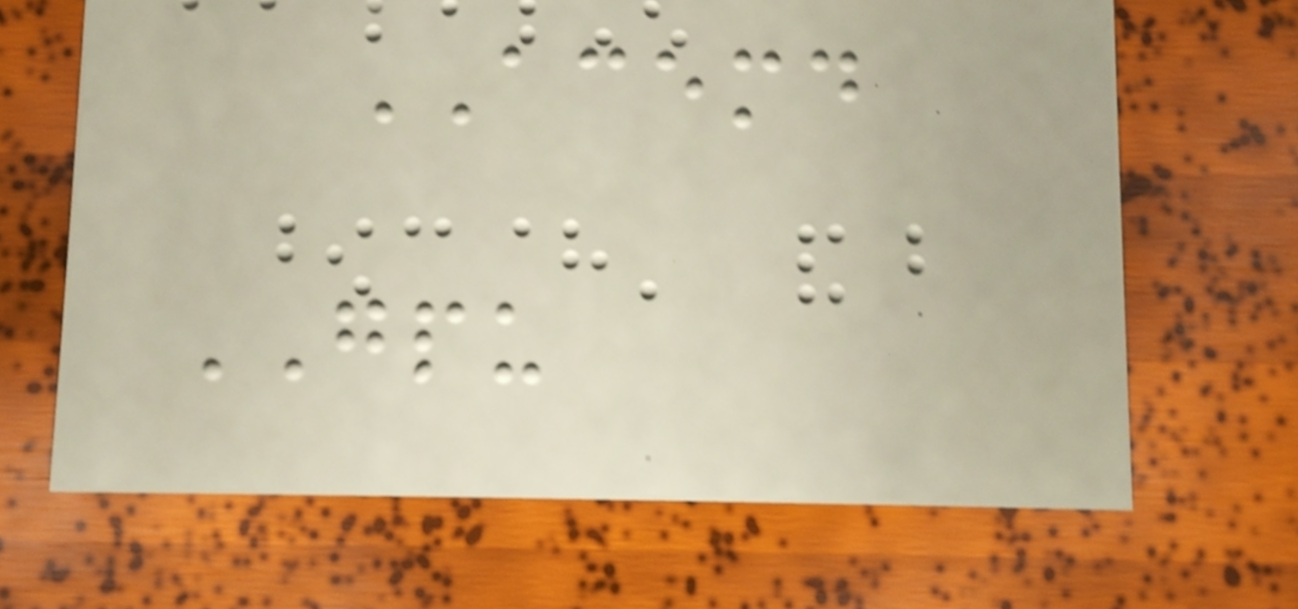ACEMD
GPU
